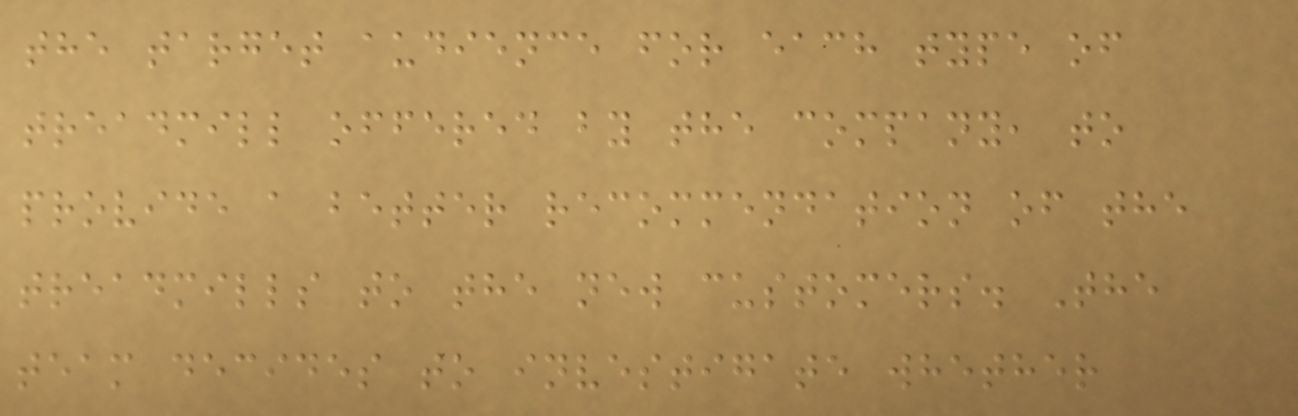the target audience for each type of
treadmill offered by the company, to
provide a better recommendation of the
treadmills to the new customers. The
team decides to investigate whether
